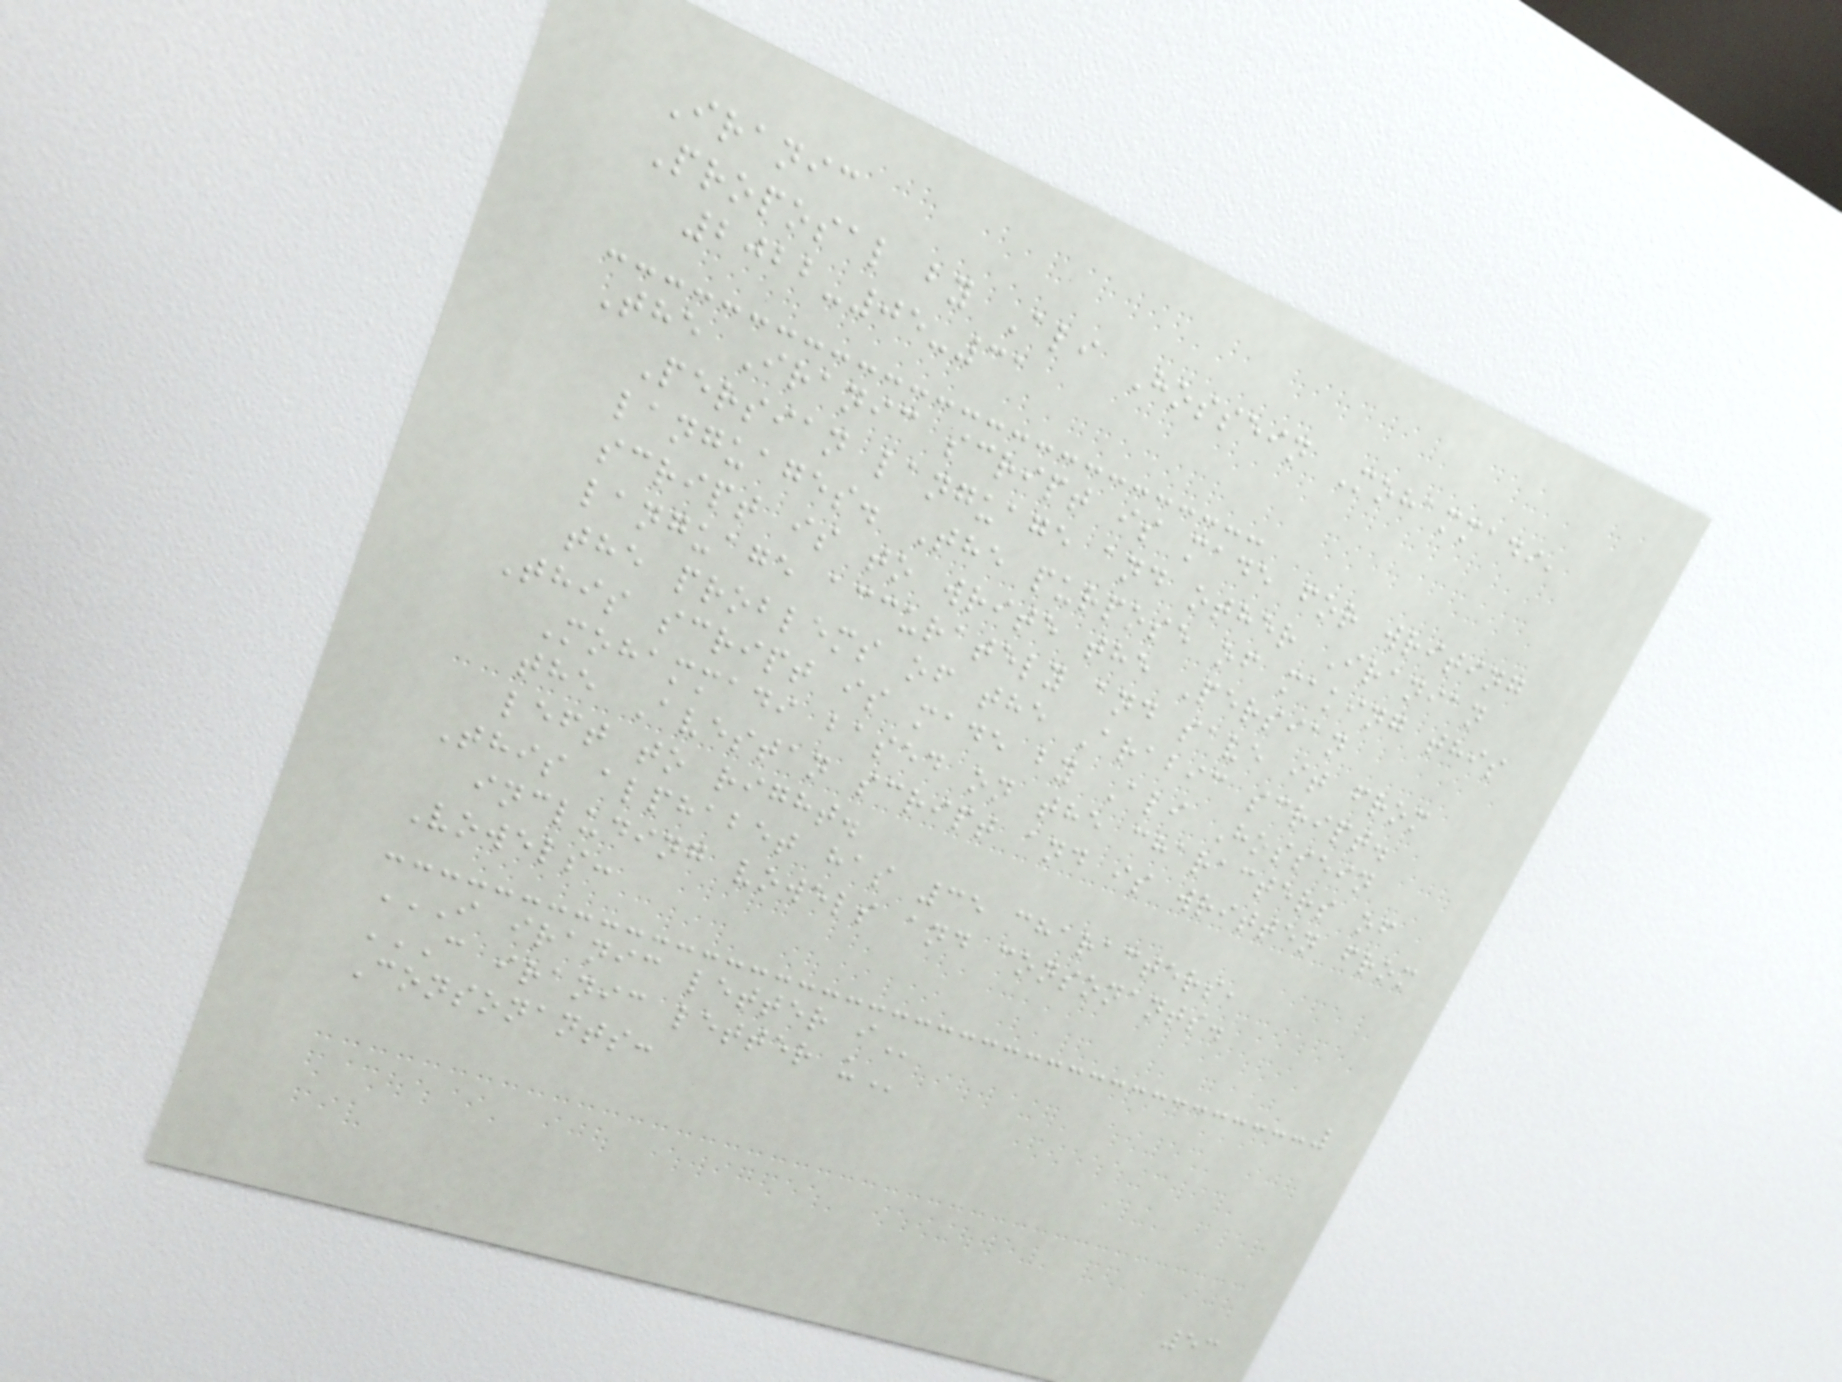Iranic
Proposal by Ali Hossein Mohammadi,
2022-05-31
The Iranic script is made for writing
Persian language and other Iranian
languages. The purpose of making this
script is to write the Persian
language accurately and save it from
the problems of the Arabic script.
This script is made by Ali Hossein
Mohammadi based on the characters of
the Avestan script and is written from
left to right.
This alphabet has 35 characters,
including vowels and consonants.
Vowels:
I IRANIC LETTER I
C IRANIC LETTER U
Consonants:
53
